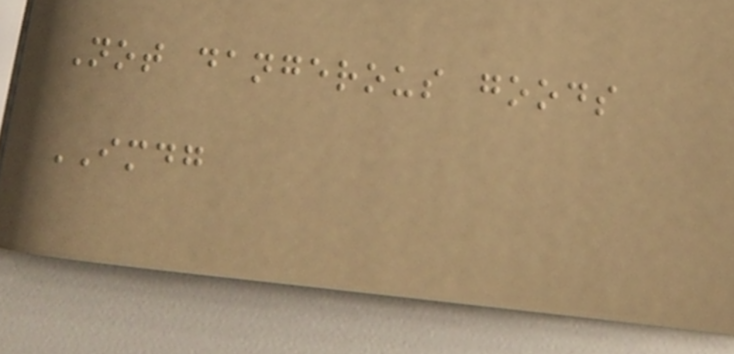Not dangerous goods
IMDG
